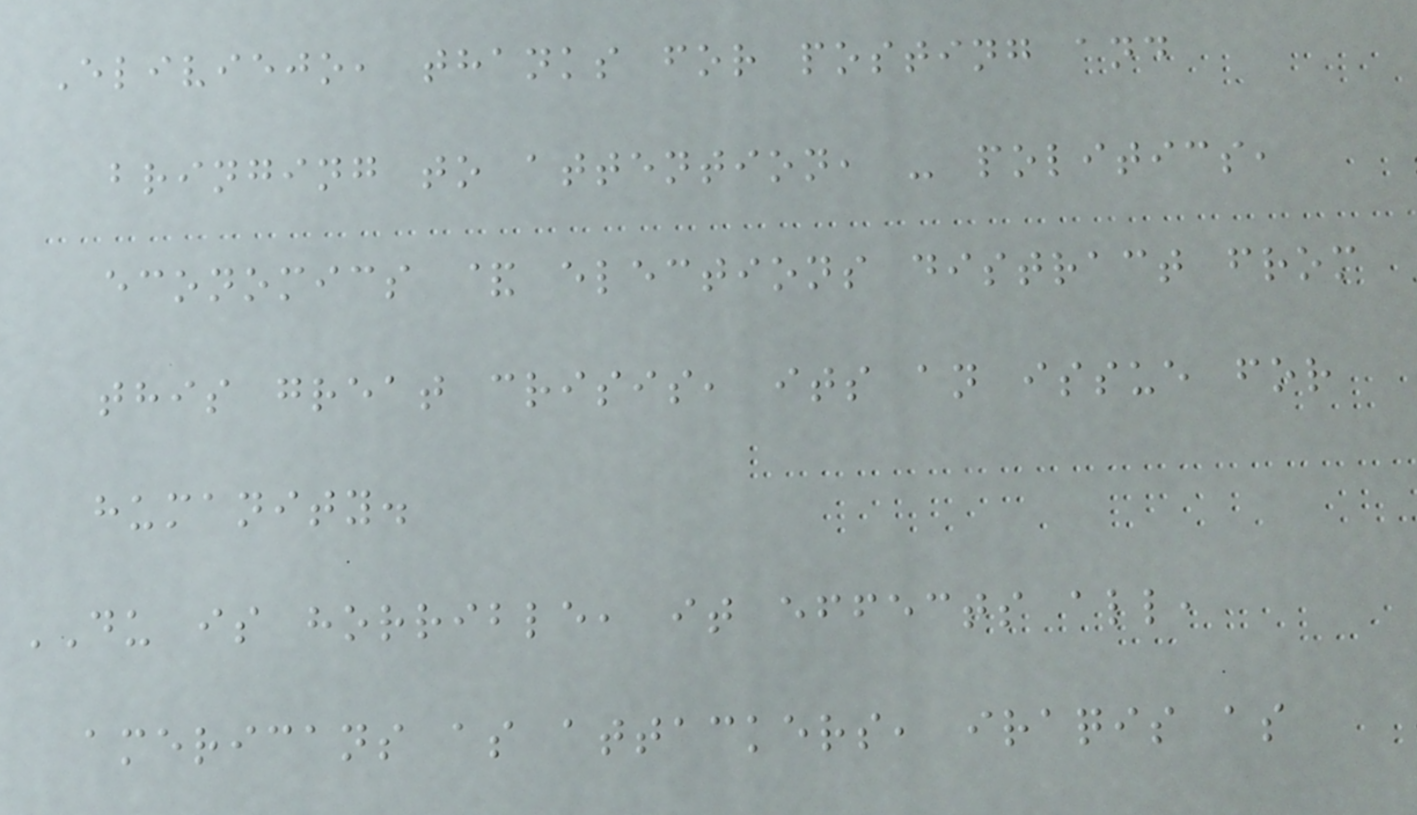Eliviejo, thanks for posting and
bringing to attention, - politics,
economics & elections distract from
this great crisis, its an issue for
humanity.
DU is horrible, it effects all,
americans as attackers, iraqis as
